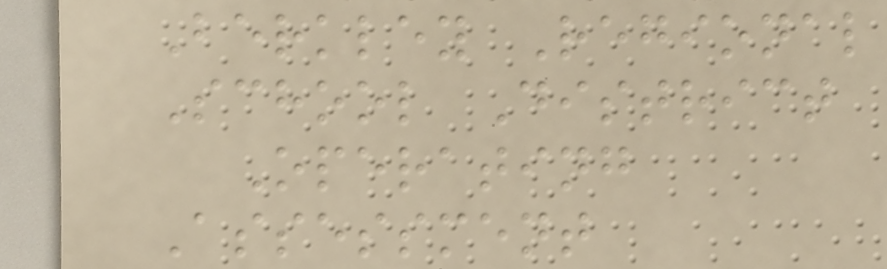Berkley Regional
School District
Operating
Assessment
